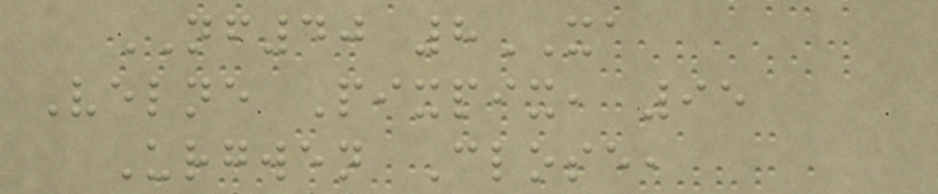NF40 8XA
Velne Pixpix, 95
Urgwen Close,
